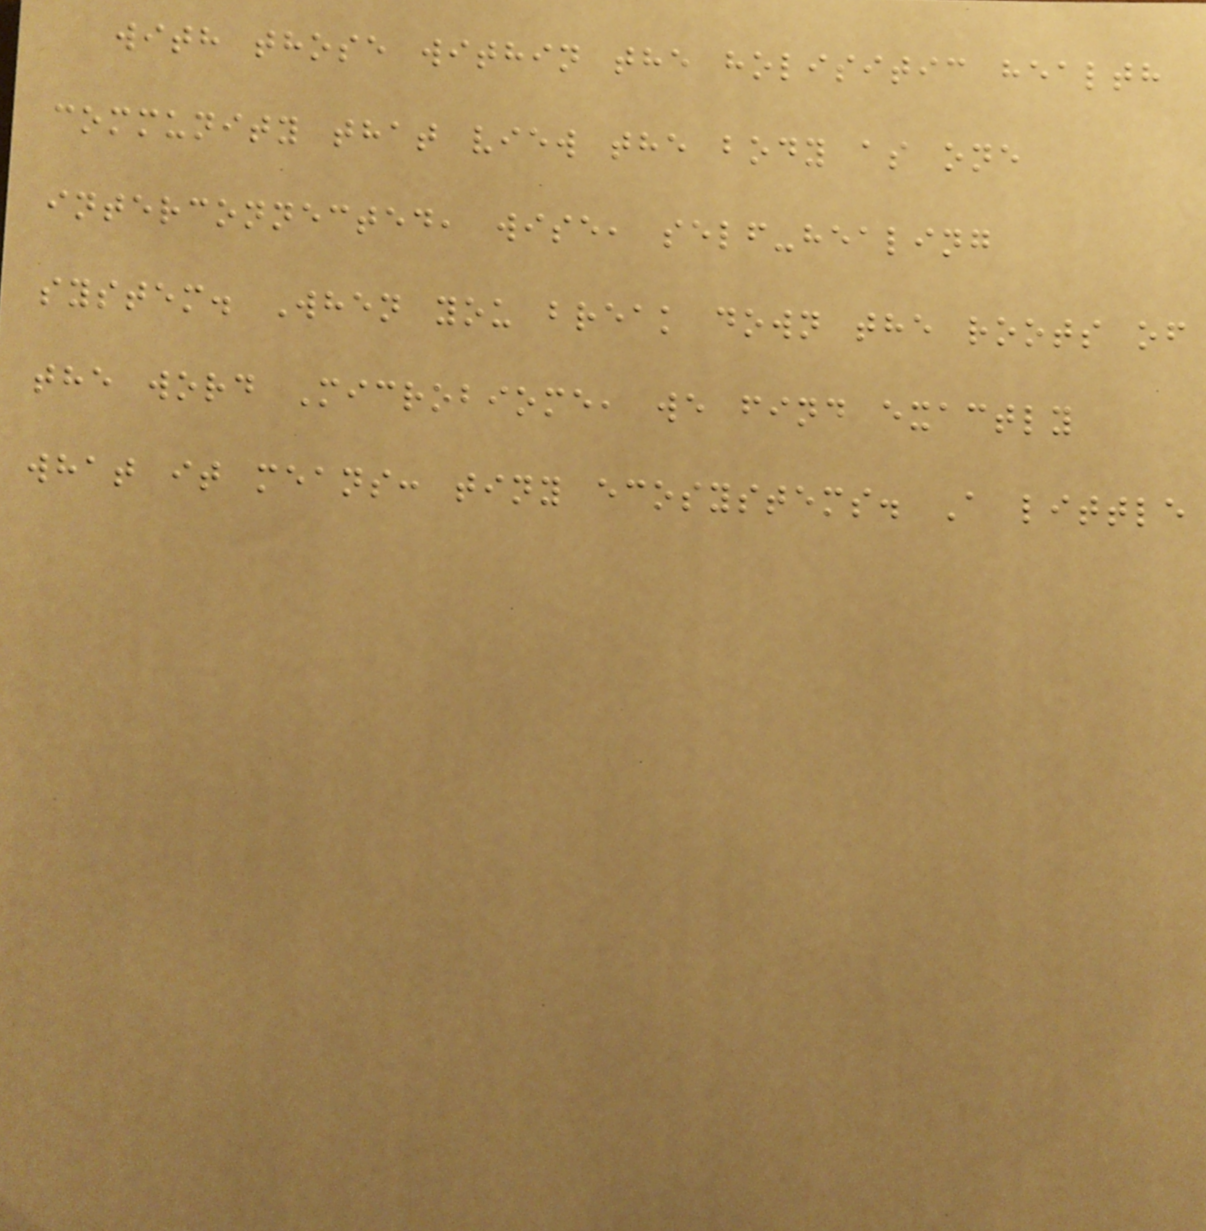with those within the holisitic health
community that view the body as one
interconnected, wise, self-healing
system. When you break down the roots of
the word Microbiome, we find exactly
what it means: tiny ecosystems. A little
